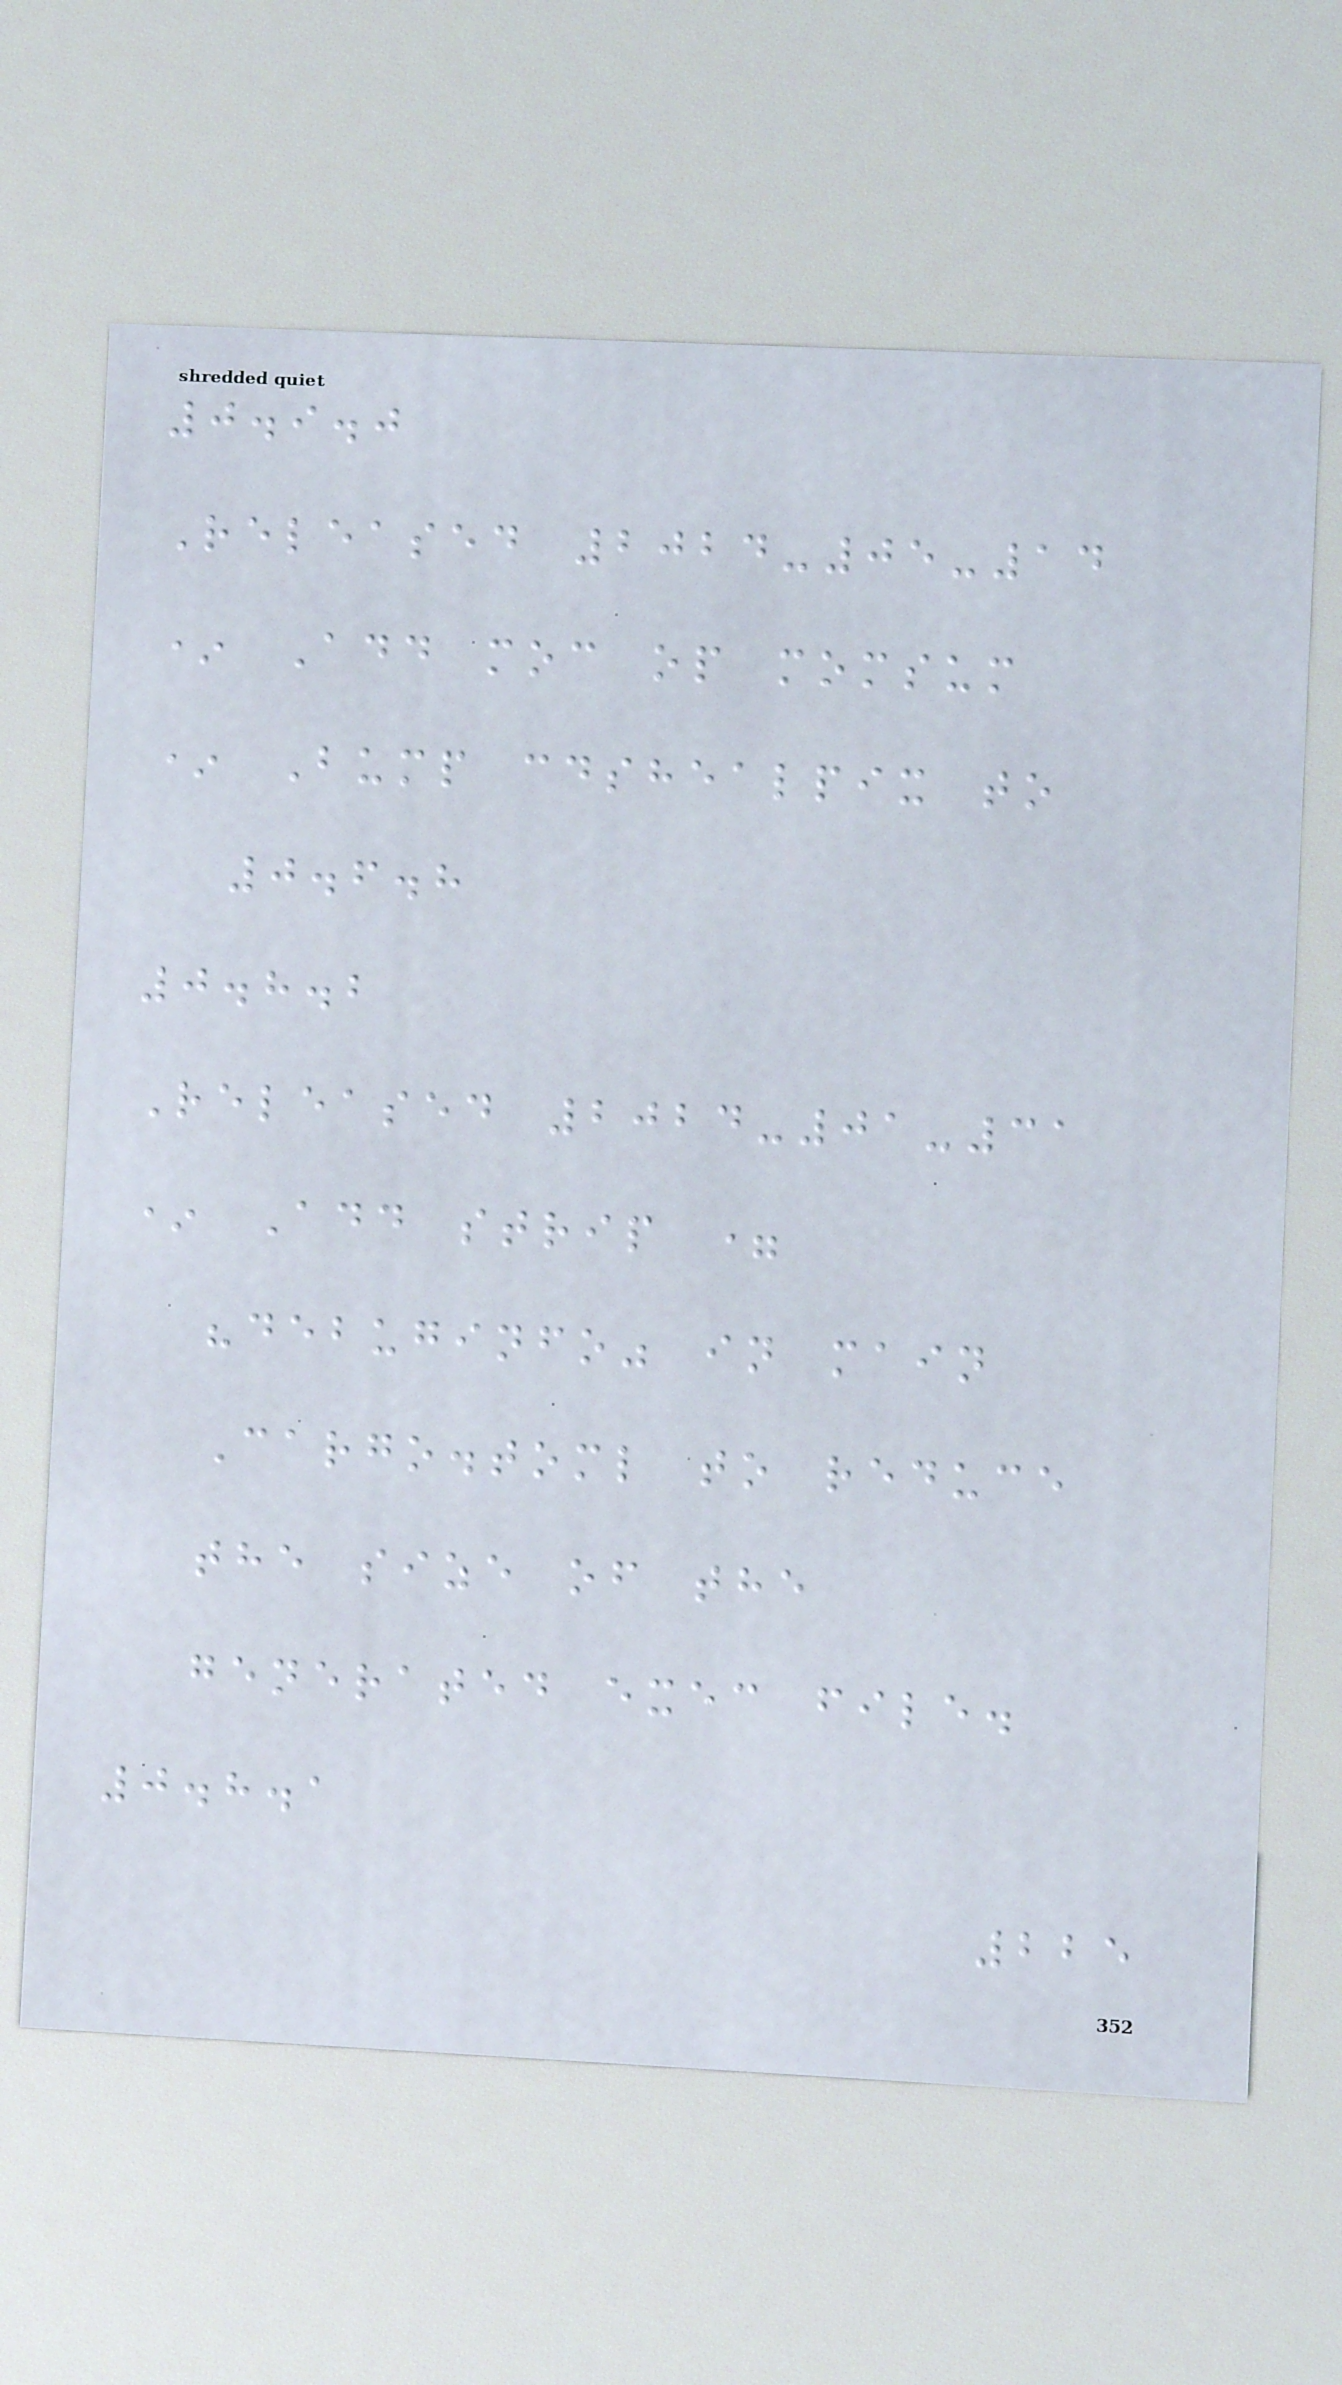0.9.0
Released 2024-05-14
* Add moc op momsum
* Bump cdshealpix to
0.6.8
0.8.2
Released 2024-01-31
* Add strip =
"debuginfo" in main
Cargo.toml to reduce
the size of the
generated exec file.
0.8.1
225
